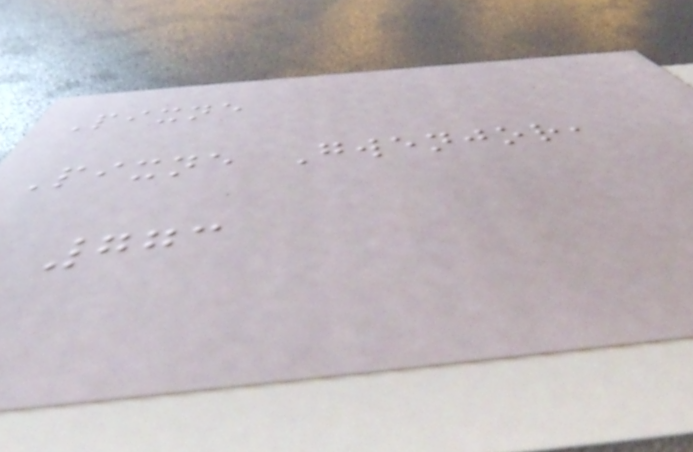Pixne
Pixne Gwenjor,
773
